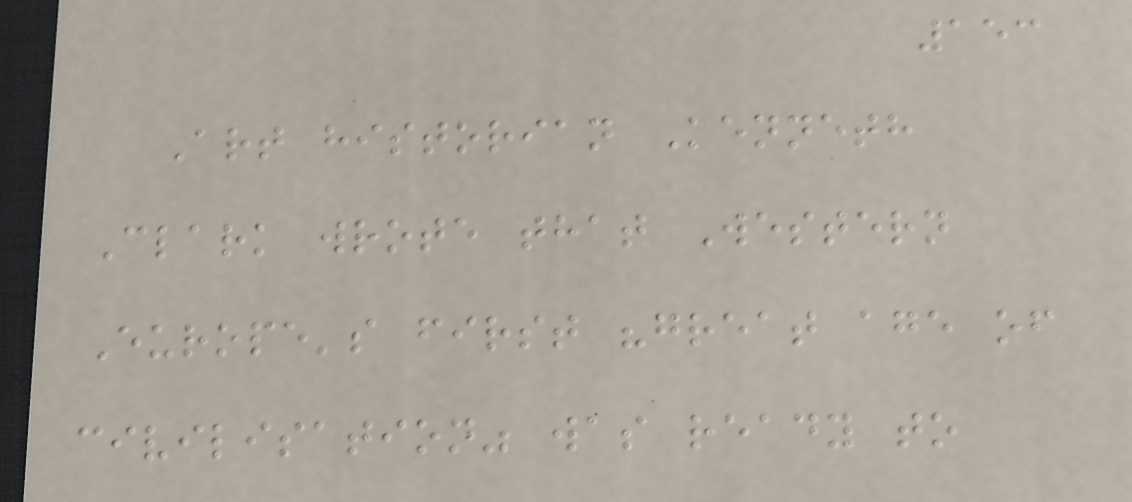153
Art historian Kenneth
Clark wrote that Western
Europe's first "great age of
civilisation" was ready to
